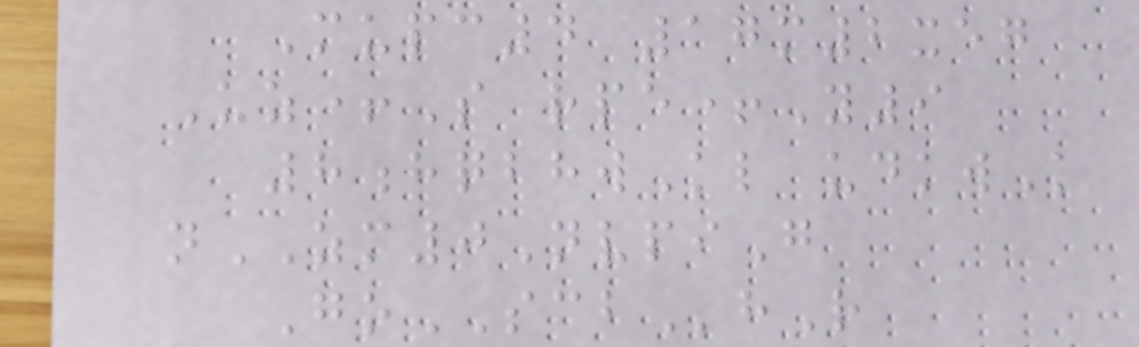Mupc4 17m2xeg
Uz+S rpe+Y9
8hqbhwKl udkwK
nZM0NvpiG
GoSCBhR
